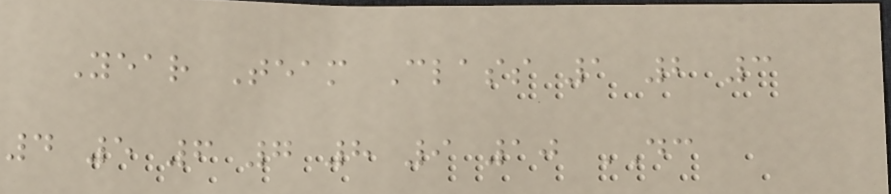Year Team Class 1 2 3
4 5 6 7 8 9 10 DC
